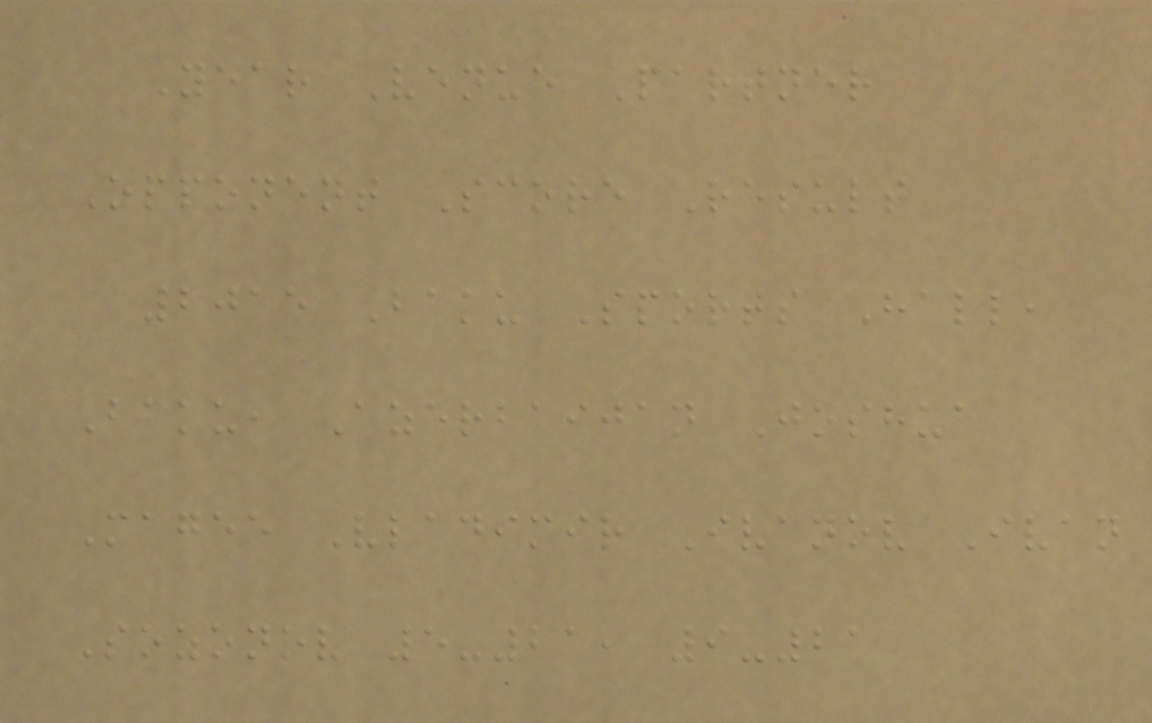Year Venue Partner
Opponent Score Result
2015 Baku Sports Hall,
Baku, Azerbaijan Joshua
Magee Vladimir Ivanov Ivan
Sozonov 5-21, 9-21
